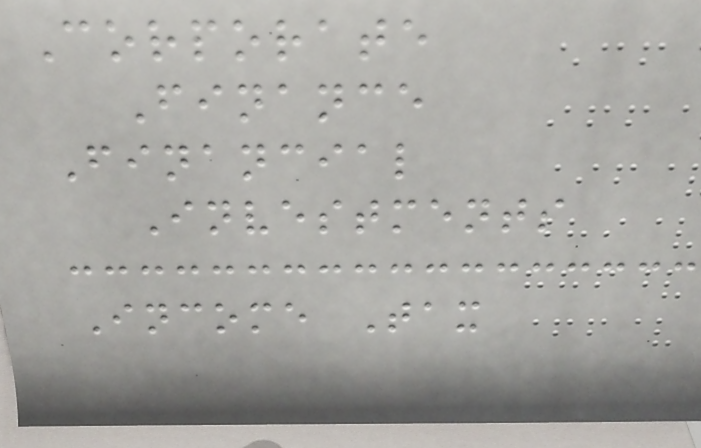Corporate
Finance
Financial
Investments
Income Tax
